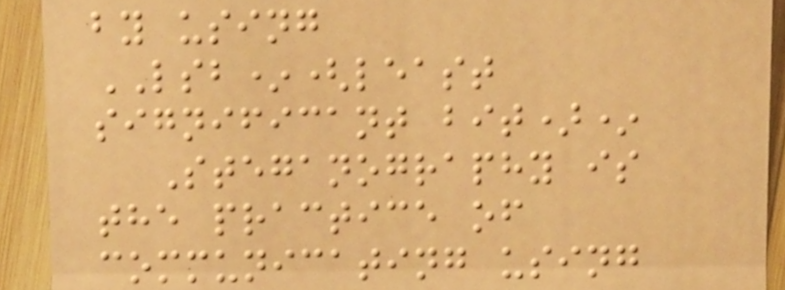by using
LSB*(least
significant bit)*
Steganography is
the practice of
communicating using
